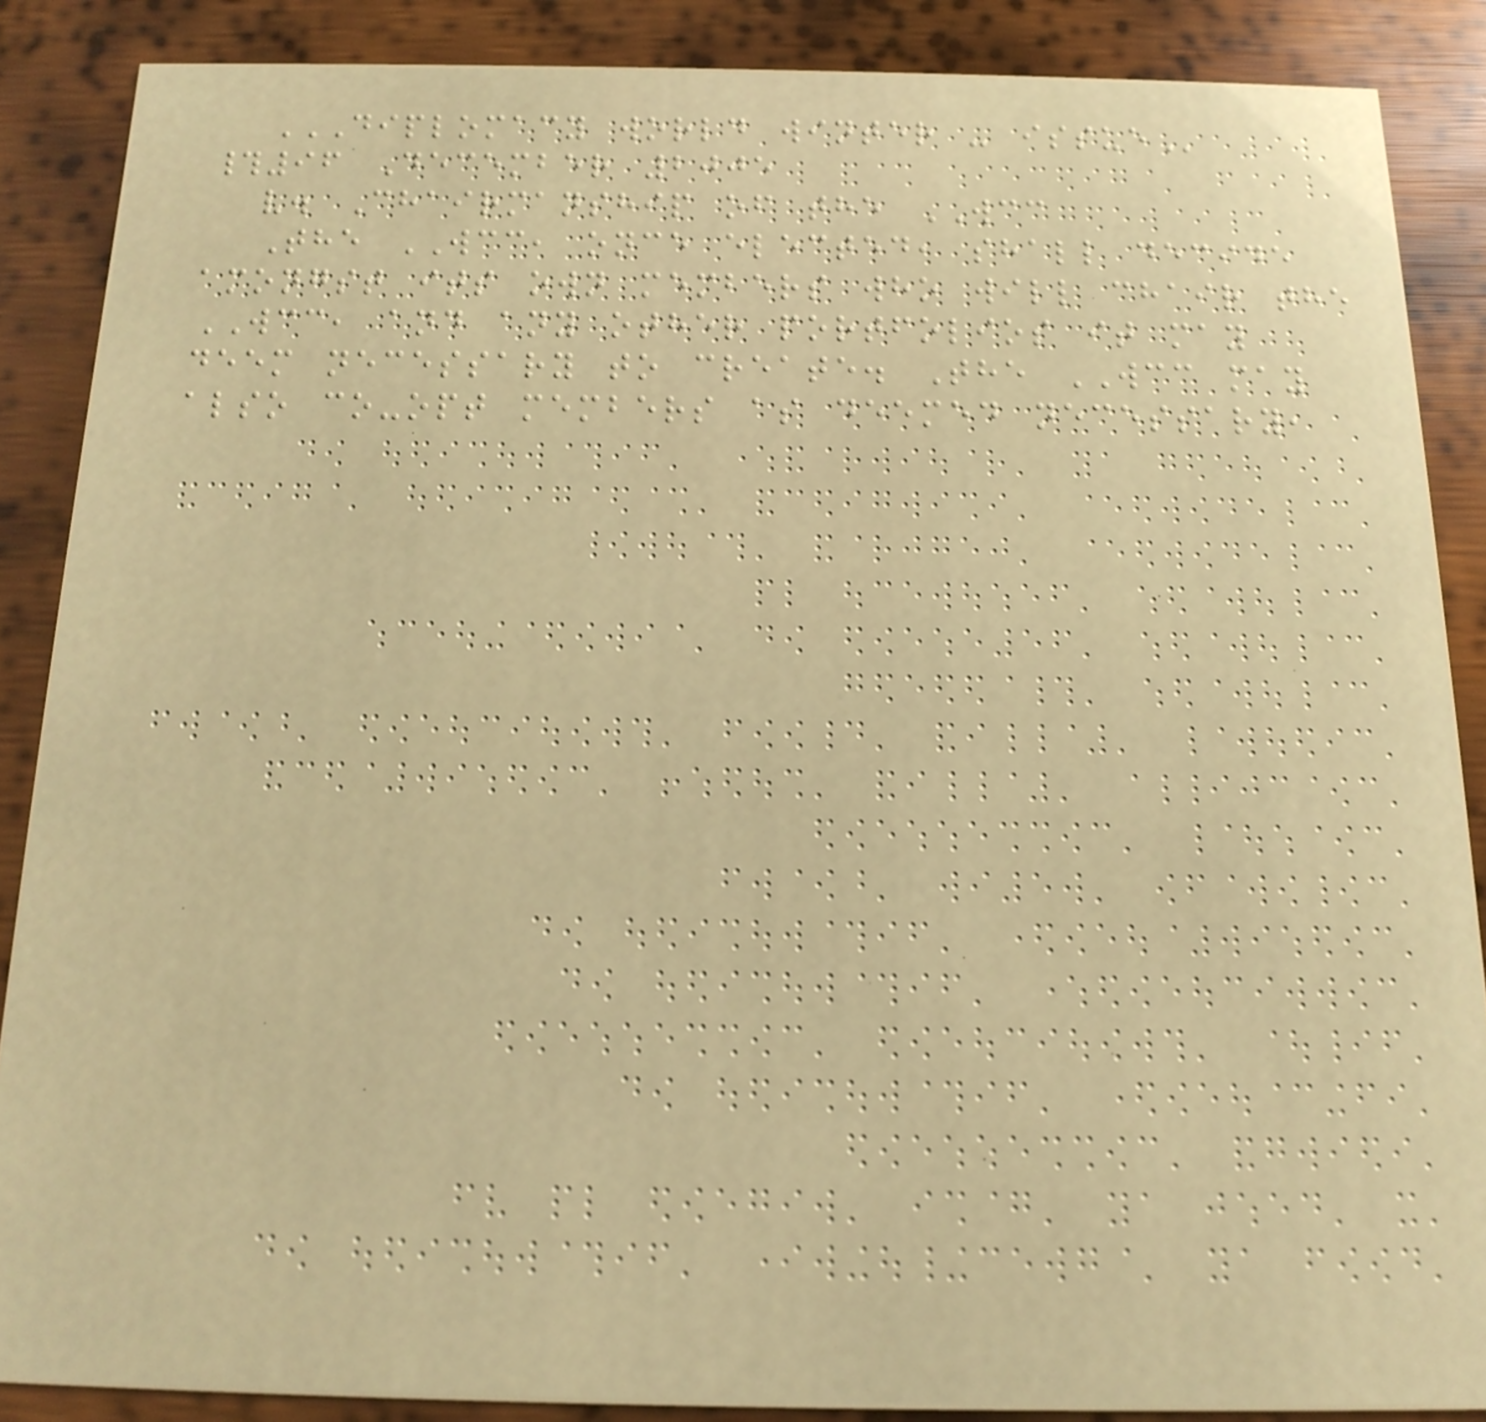DIPLOMACY WORLD WINTER - ISSUE
#96 December 2005
v. Chairmanship of the WCC
The WCC, once elected, shall decide
amongst its own members who will chair the
WCC, and any other portfolios it may
deem necessary to create. The WCC may
also co-opt members as deemed necessary,
